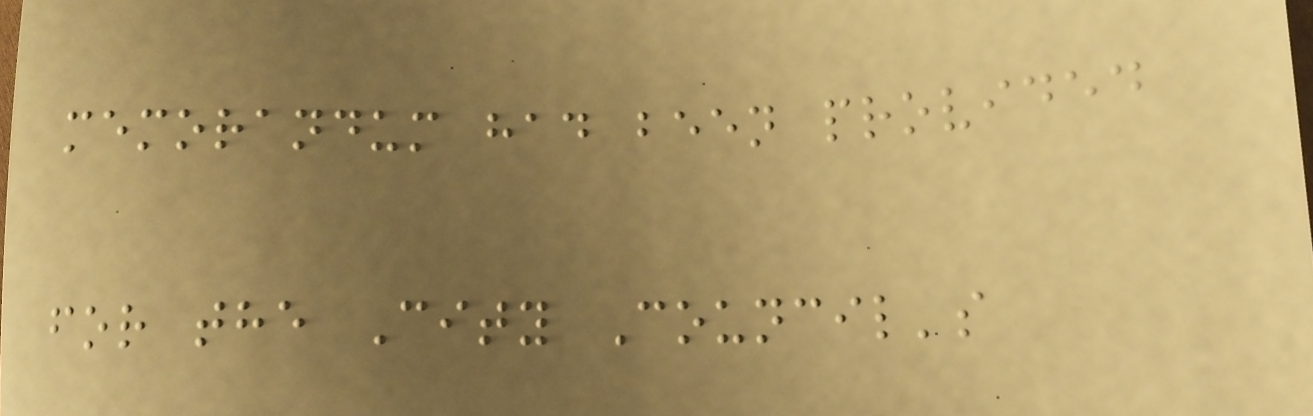memorandum had been provided
for the City Council's
